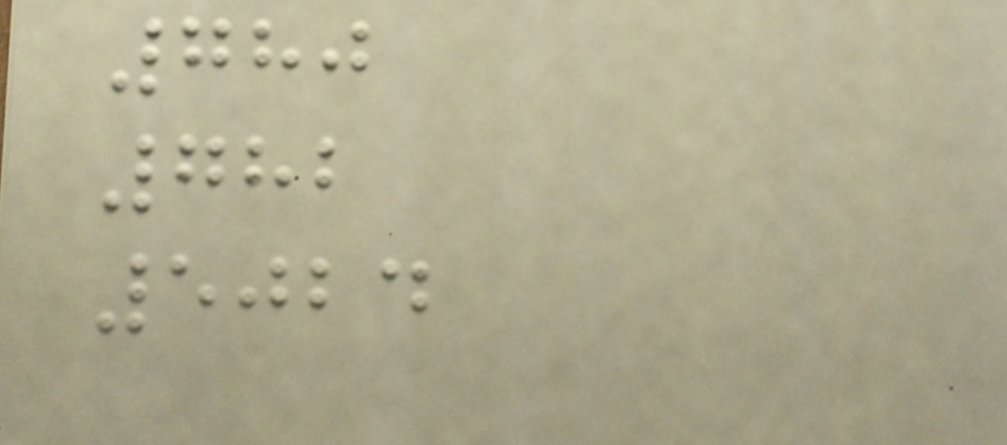780
782
5024
